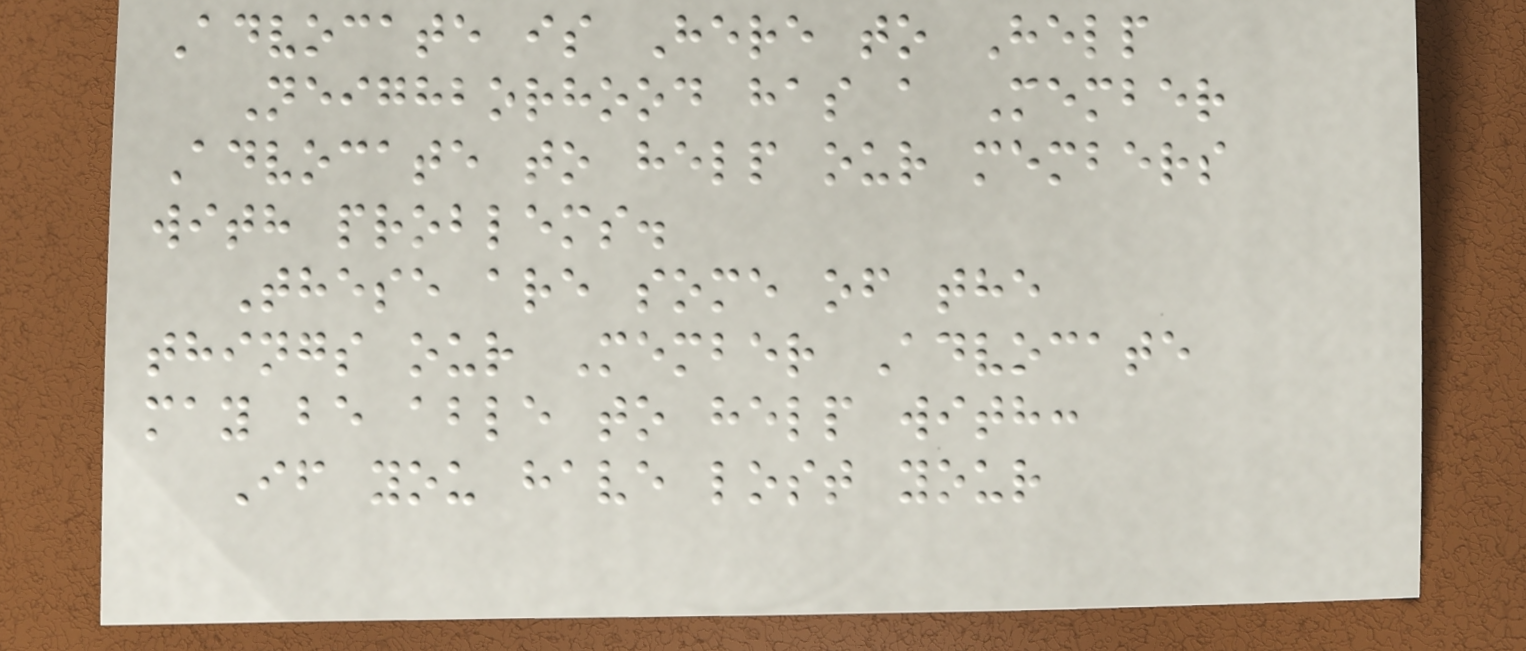Advocate is Here to Help
Neighborhood has a Member
Advocate to help our members
with problems.
These are some of the
things our Member Advocate
may be able to help with:
If you have lost your
